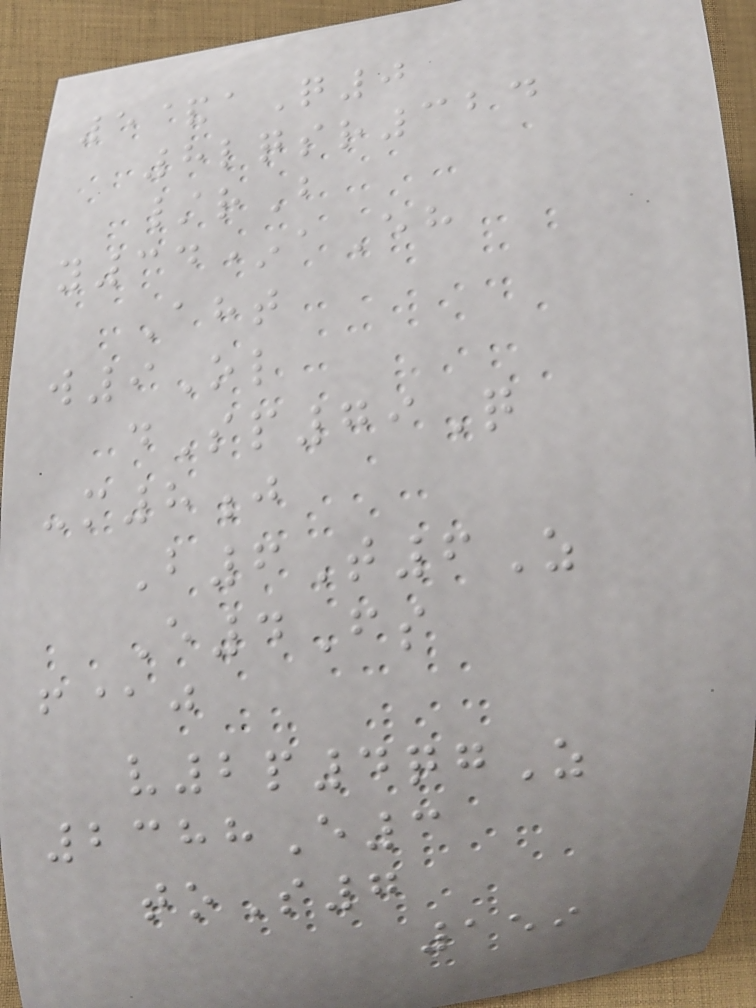5&aQ0
8lqsr324
/rB
y34*aEh
Aht
w9Ol
dSp79Q
-m8j
B6T6Z
E4Fs
f@j
v2p4qgZ
2388E3
toS7
159
